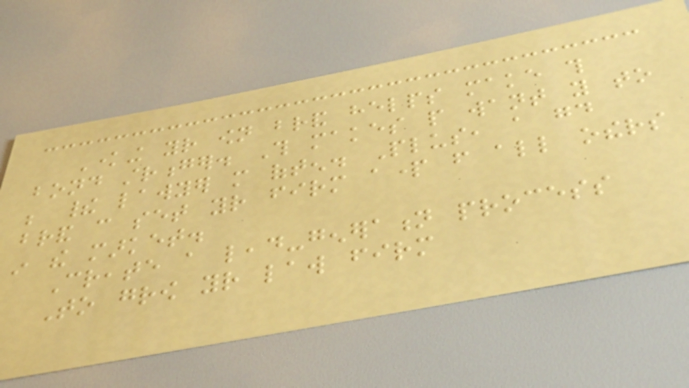Knowing your own brand helps make this
bond stronger. This makes people want you to
be their lawyer more often. Plus, a good
brand can set your firm apart from all others
in the market.
Create a lead-generation process
To grow your law firm
